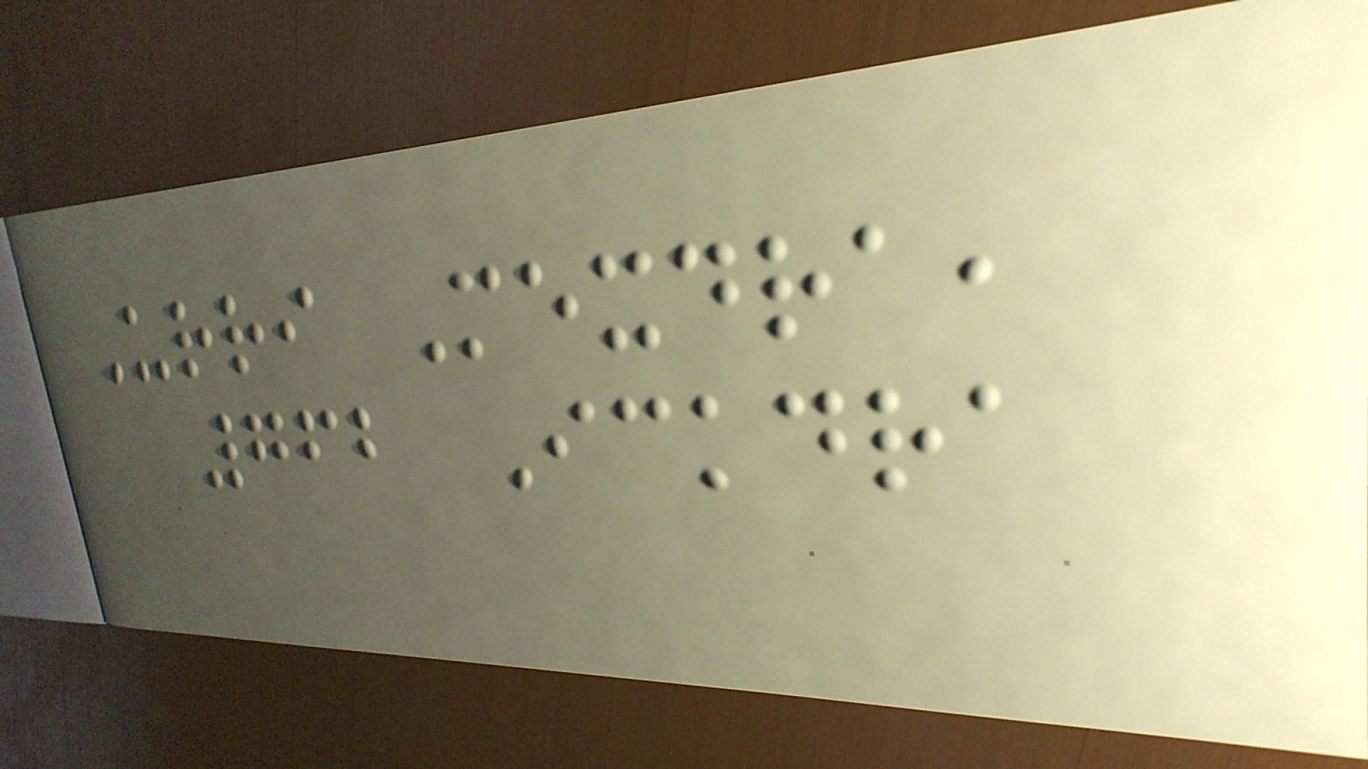Urri Mexdra,
762 Ickdra
